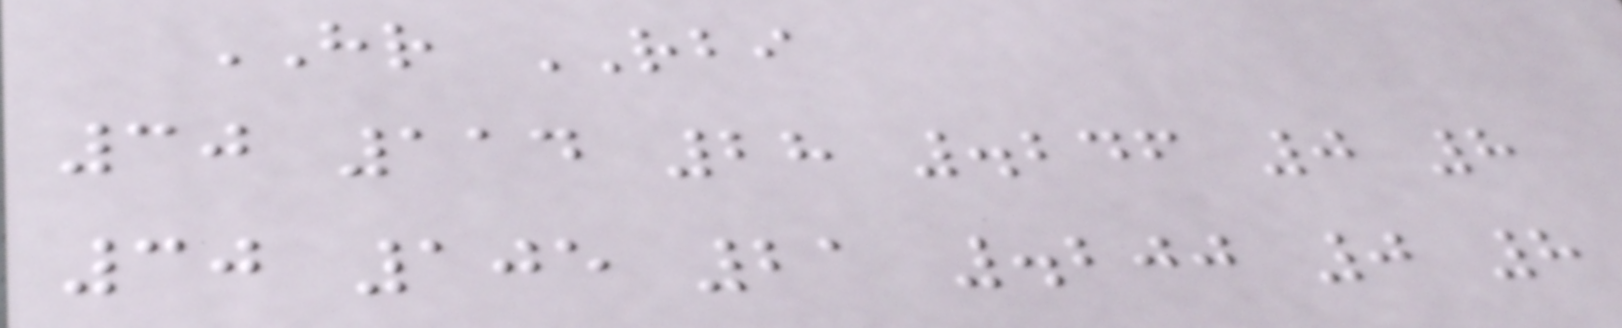HR RBI
30 114 28 .246 0 8
30 105 21 .200 0 8
